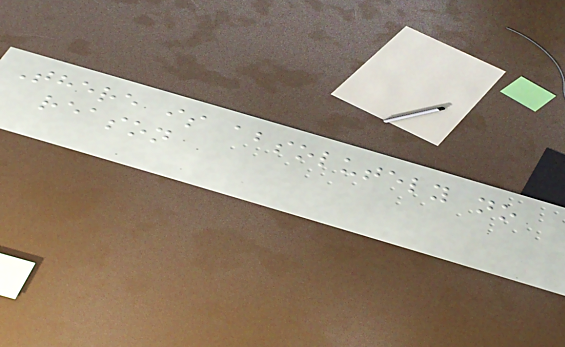There is absolutely no
reason
